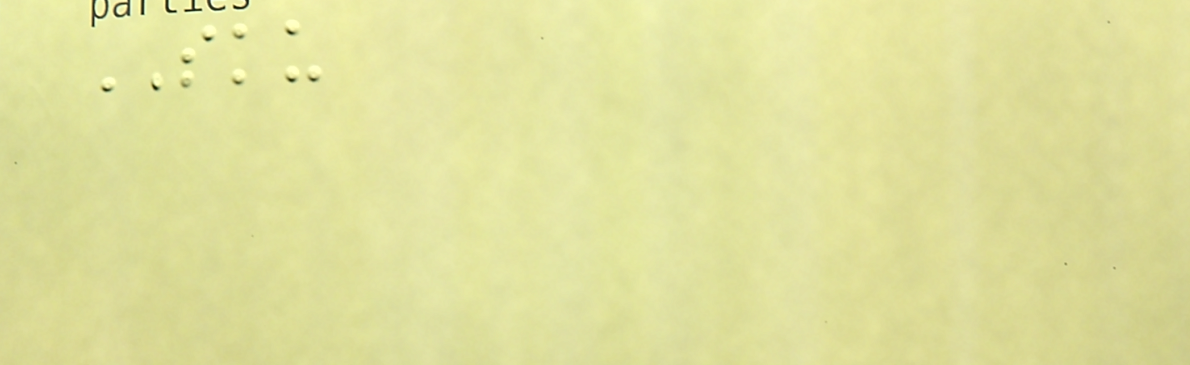SKU
